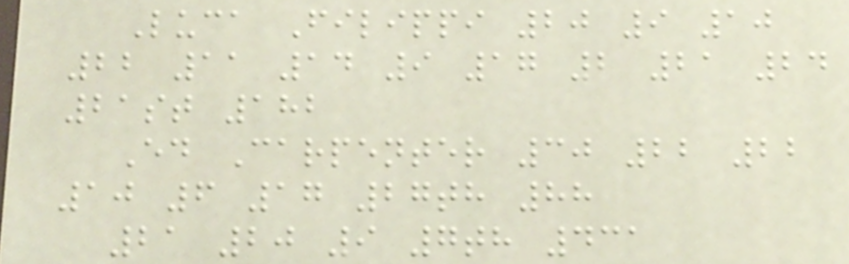Luca Filippi 20 9 10
22 11 14 9 17 2 21 24
21st 182
Ed Carpenter 30 22 22
10 6 17 27th 88
21 20 9 7th 431
